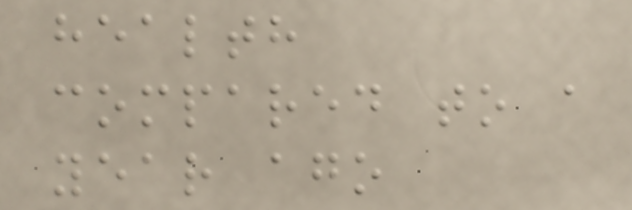health
compared to a
year ago
